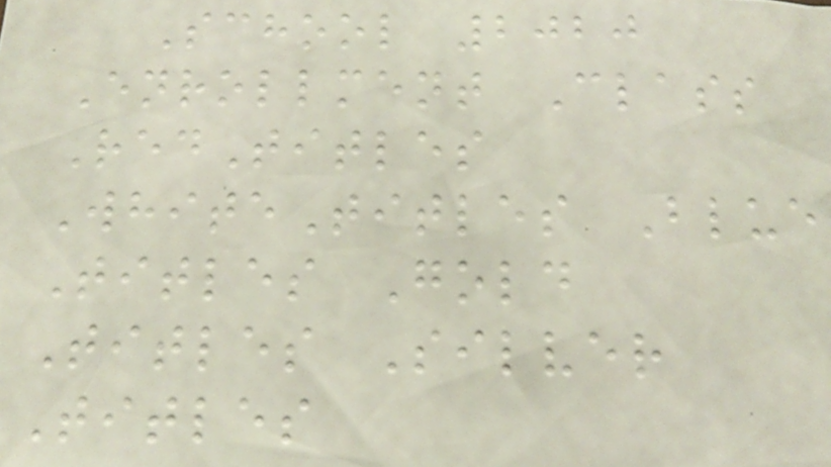School 2020
Enrollment Class
RedTitles
WhiteTitles Blue
Titles Gold
Titles Silver
Titles
